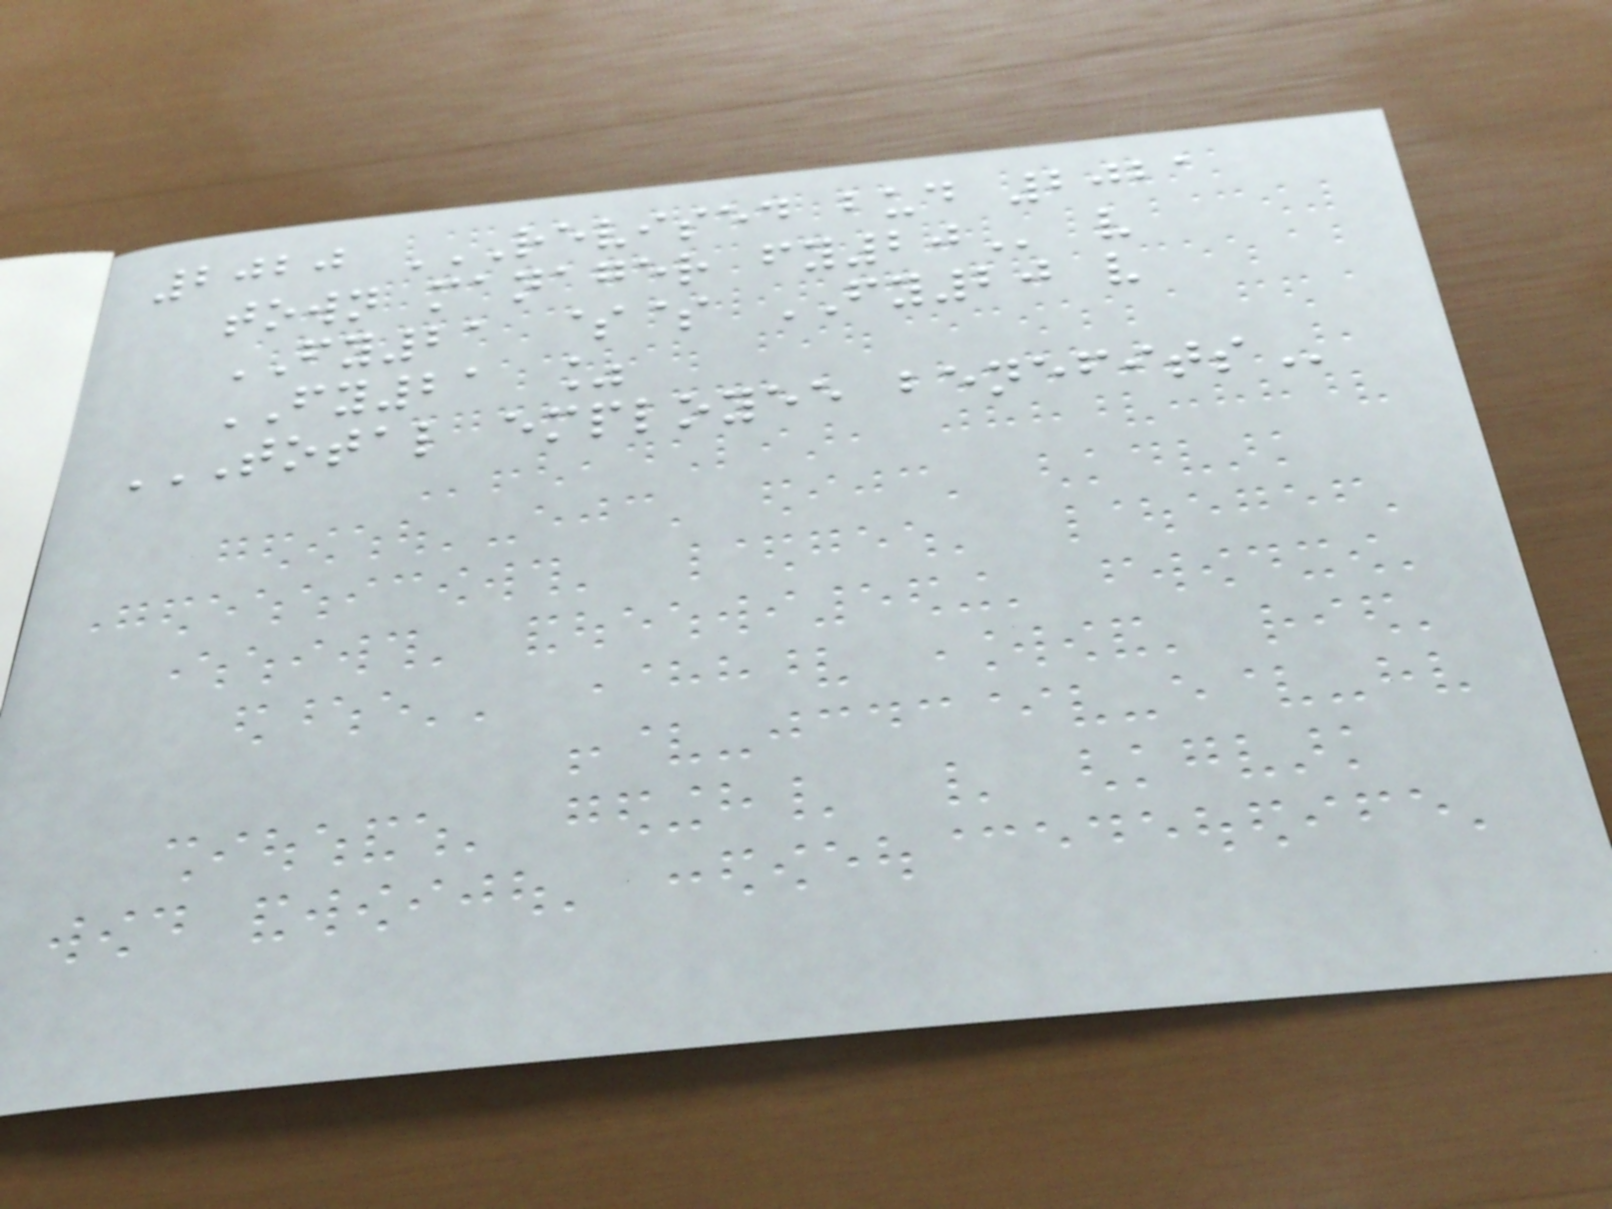2020 REVISED BUD 2021
TOWN MANAGER FY20 v
FY21 $$ FY20 v
FY21 %
TOTAL EMPLOYEE BENEFITS
